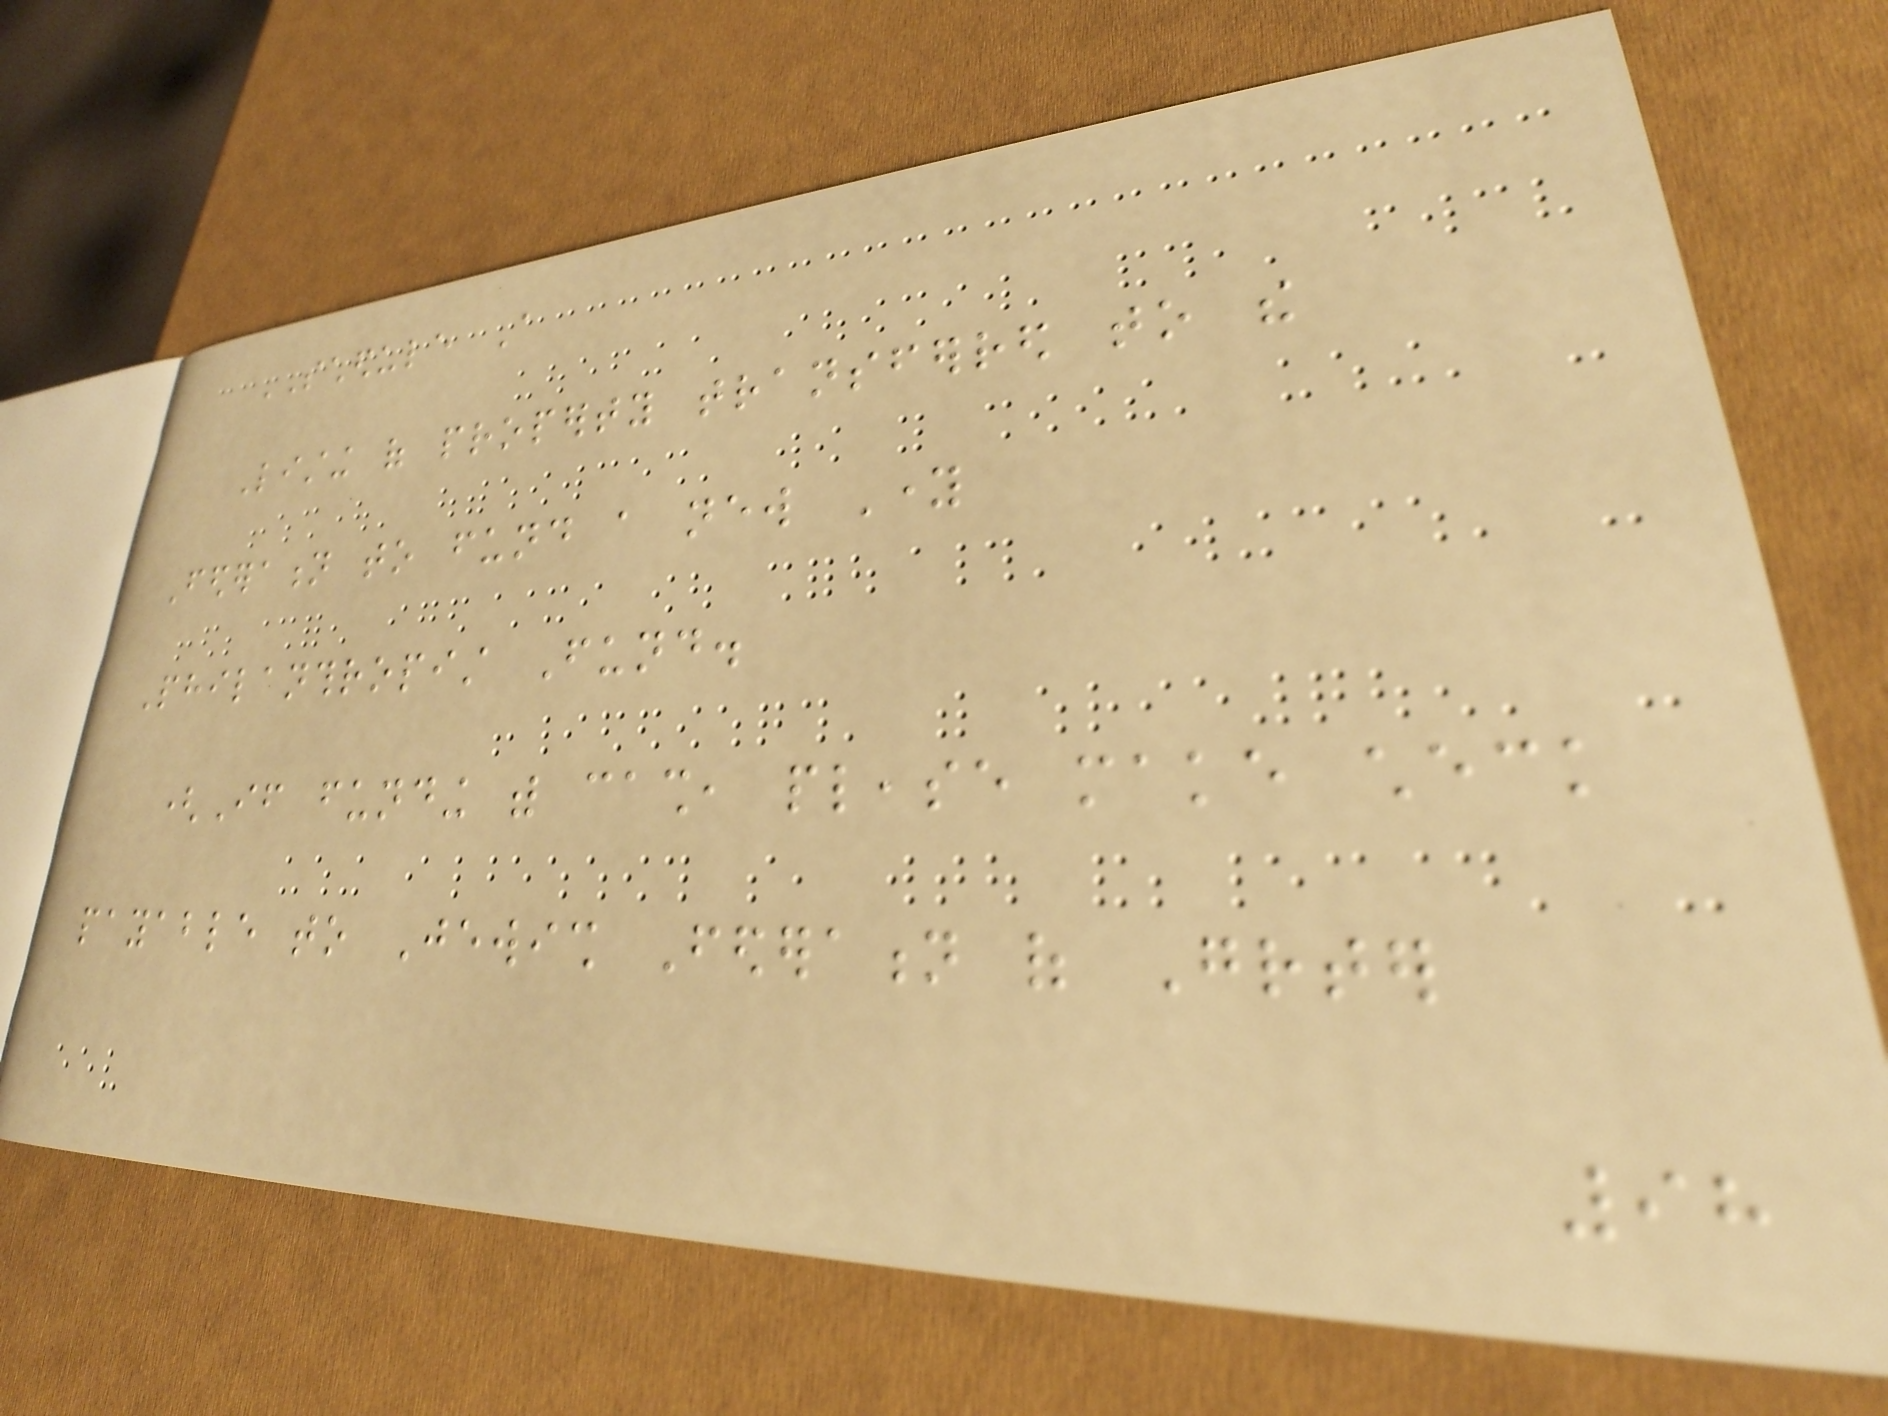SCHEDULE A
Listing of property transferred to the
Federation to fund a new Young
Philanthropist Fund.
(If funding with cash, please make check
payable to Jewish Federation of Greater
98
